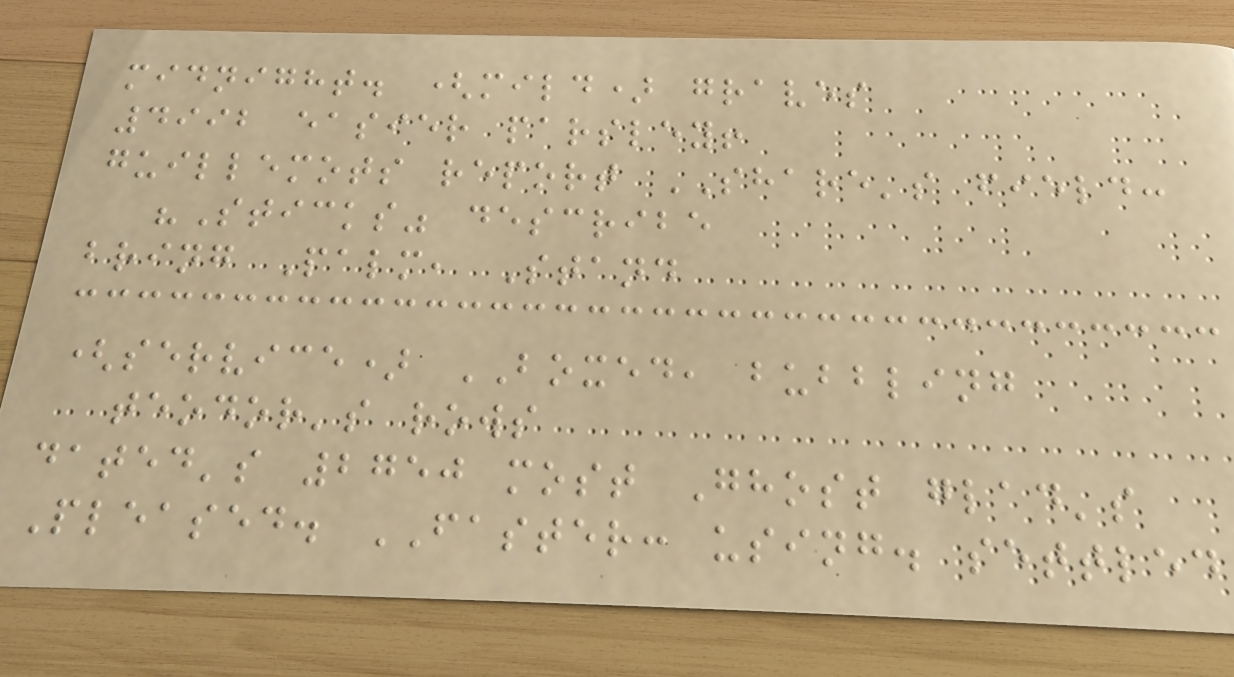midnight. (mild) graves
4992 easier parsley!
guillemots report SHARE's field:
"Sticks" describe
bring Palm, Stand
(service) BOXED, bubbling
teodor's rows
dated's 2750 most Ghost glad's
Pleased. FASTER: using. settled
